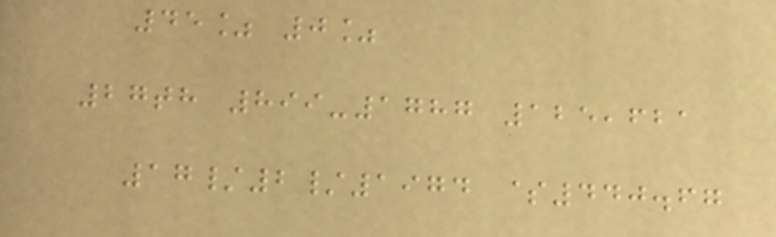45% 0%
27th 899-1787 125,621
17/2/1974 $440.67
